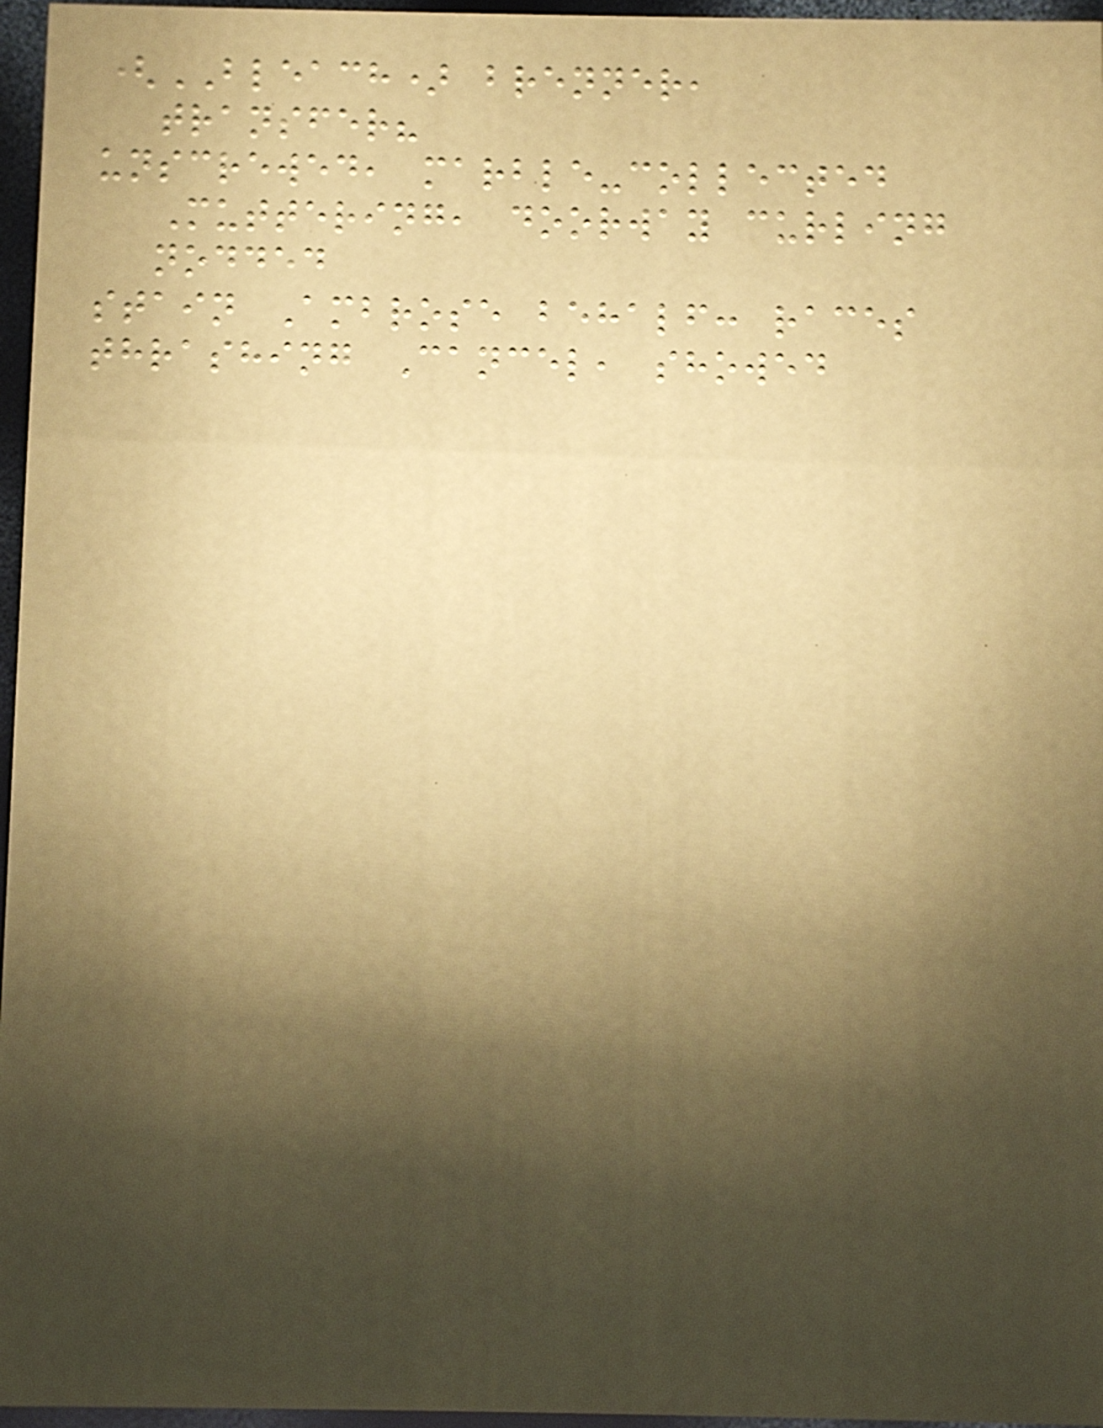(BLEACH) brenner,
transfer?
unscrewed, marble-collected
Muttering, doorway curling
nodded
stain Ambrose behalf: races
thrashing Cancel, showed
